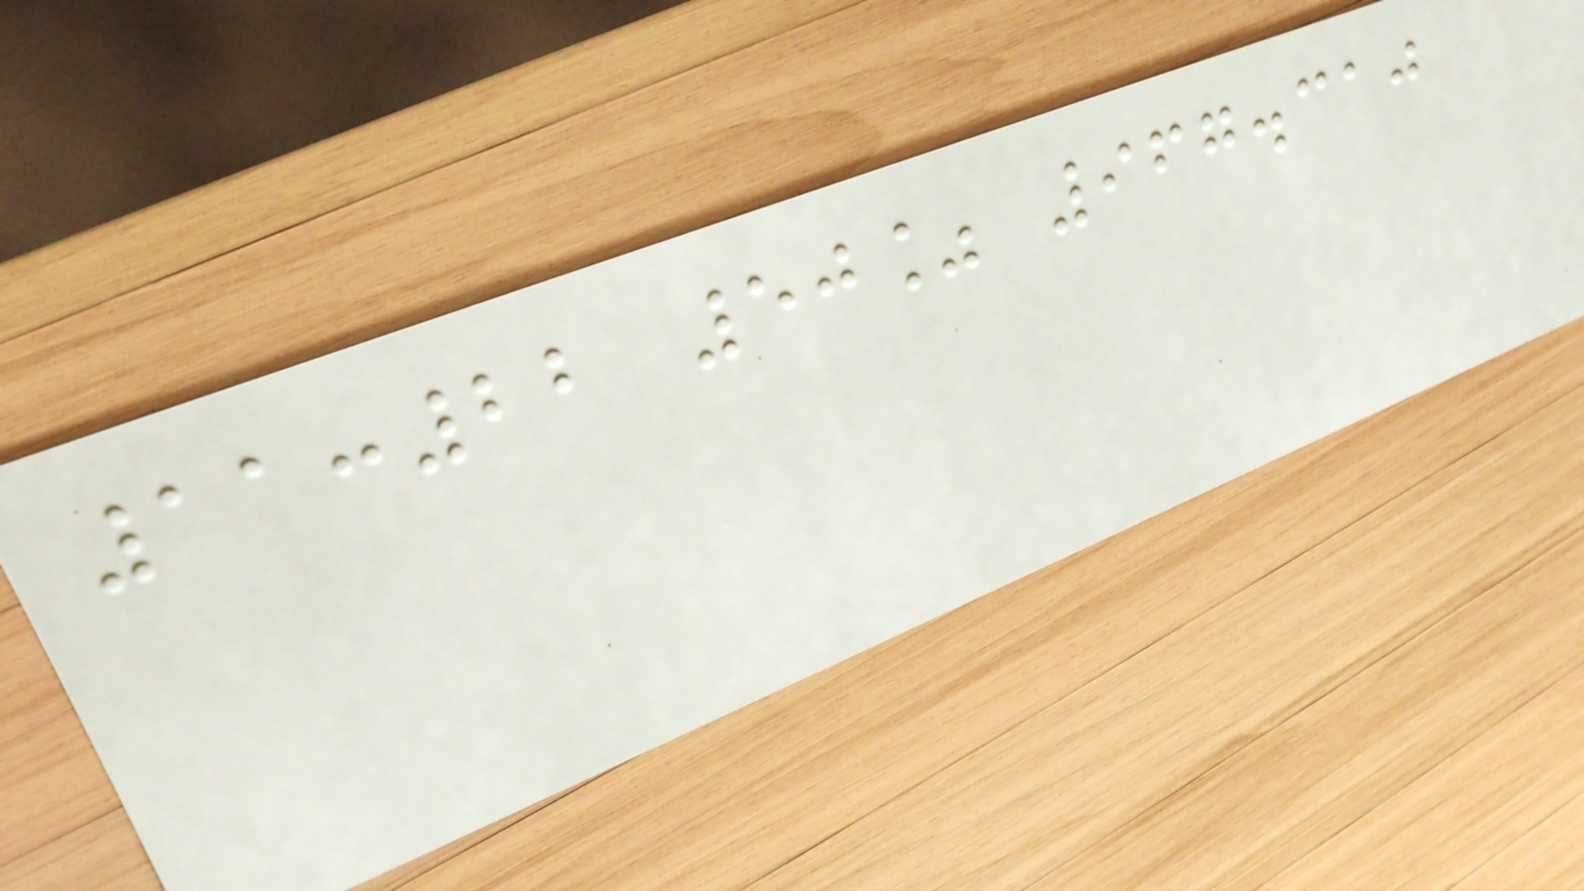11:22 50% 967.310
